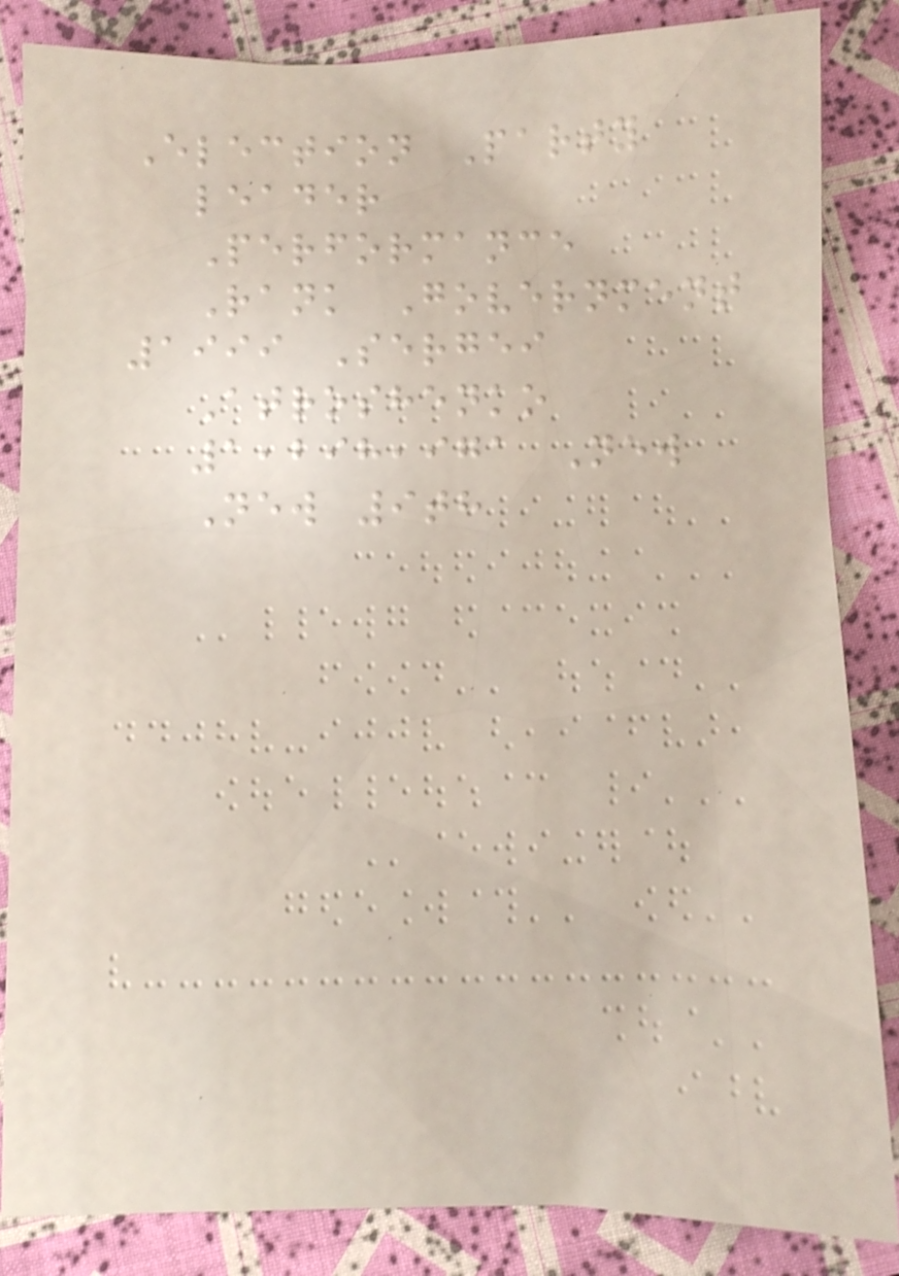Election Party
leader
Performance
Rank Government
1999 Sergei
Atroshenko
1,298,971 New
New 9th
